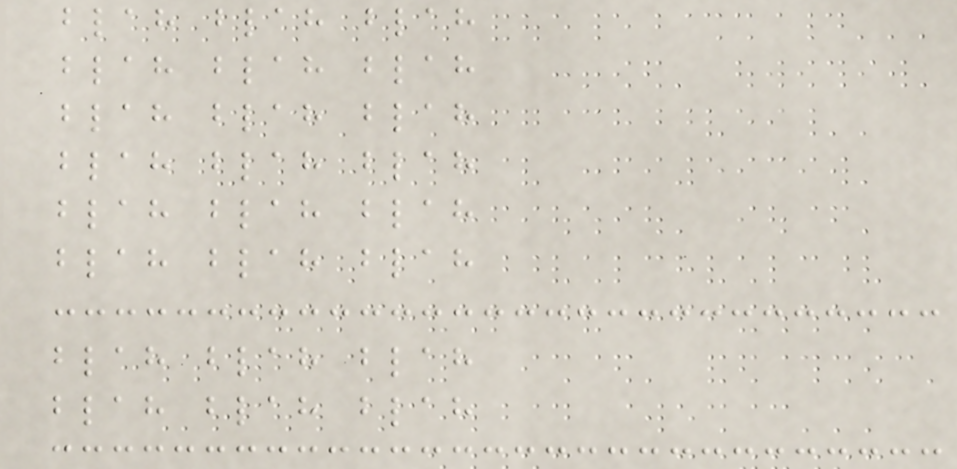blah blah blah
blah blah blah
blah blah blah
blah blah blah
blah blah blah
blah blah blah
blah blah blah
blah blah blah
